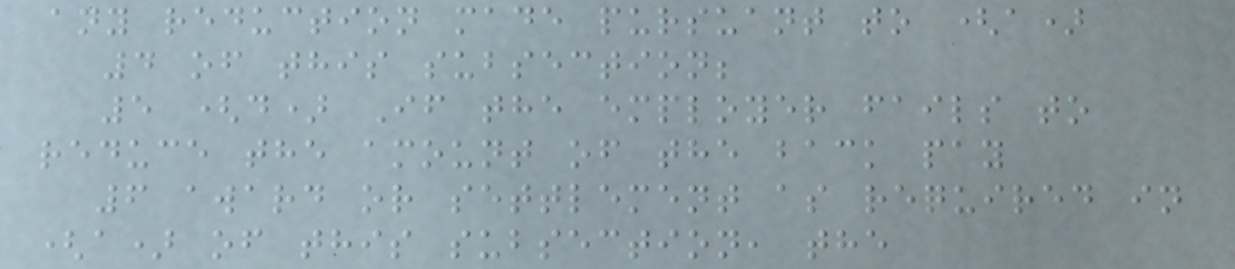any reduction made pursuant to (a)
4 of this subsection;
5 (d) If the employer fails to
reduce the amount of the back pay
6 award or settlement as required in
(a) of this subsection, the
